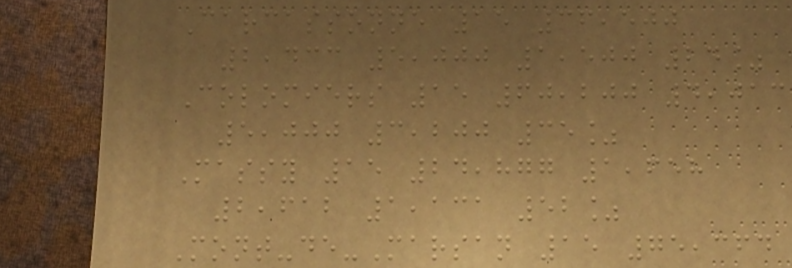Carcassonne 15 36,500
2,433 5,000 1,500 24%
Colomiers 15 60,200 4,013
5,000 3,200 35%
Massy 15 24,877 1,658
2,612 1,131 52%
Mont-de-Marsan 15 75,364
